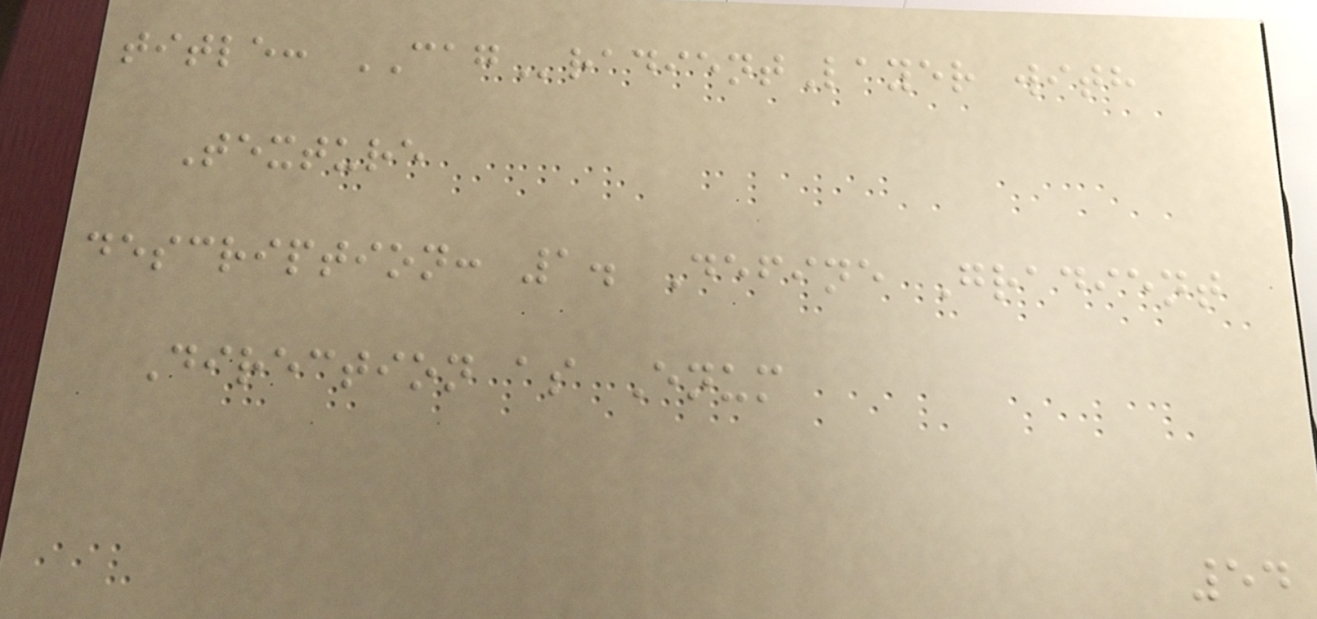title: CAGradientLayer with
Texture
description: 1. Define Gradient
Direction as Enum
54
